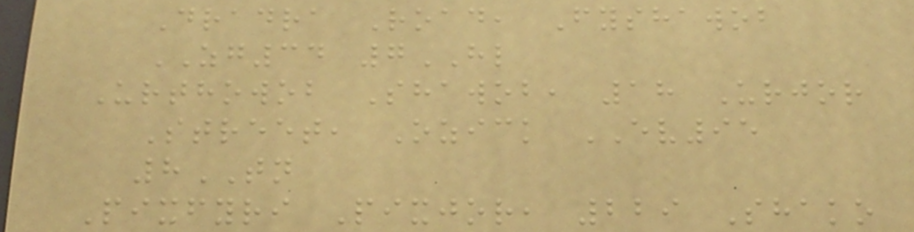Dradra Road, Fyshawob
ZG34 7HL
Urthowob Shawob, 18 Urjor
Street, Ozick EV95
8TN
Pixfyri Pixjor, 229 Shako
